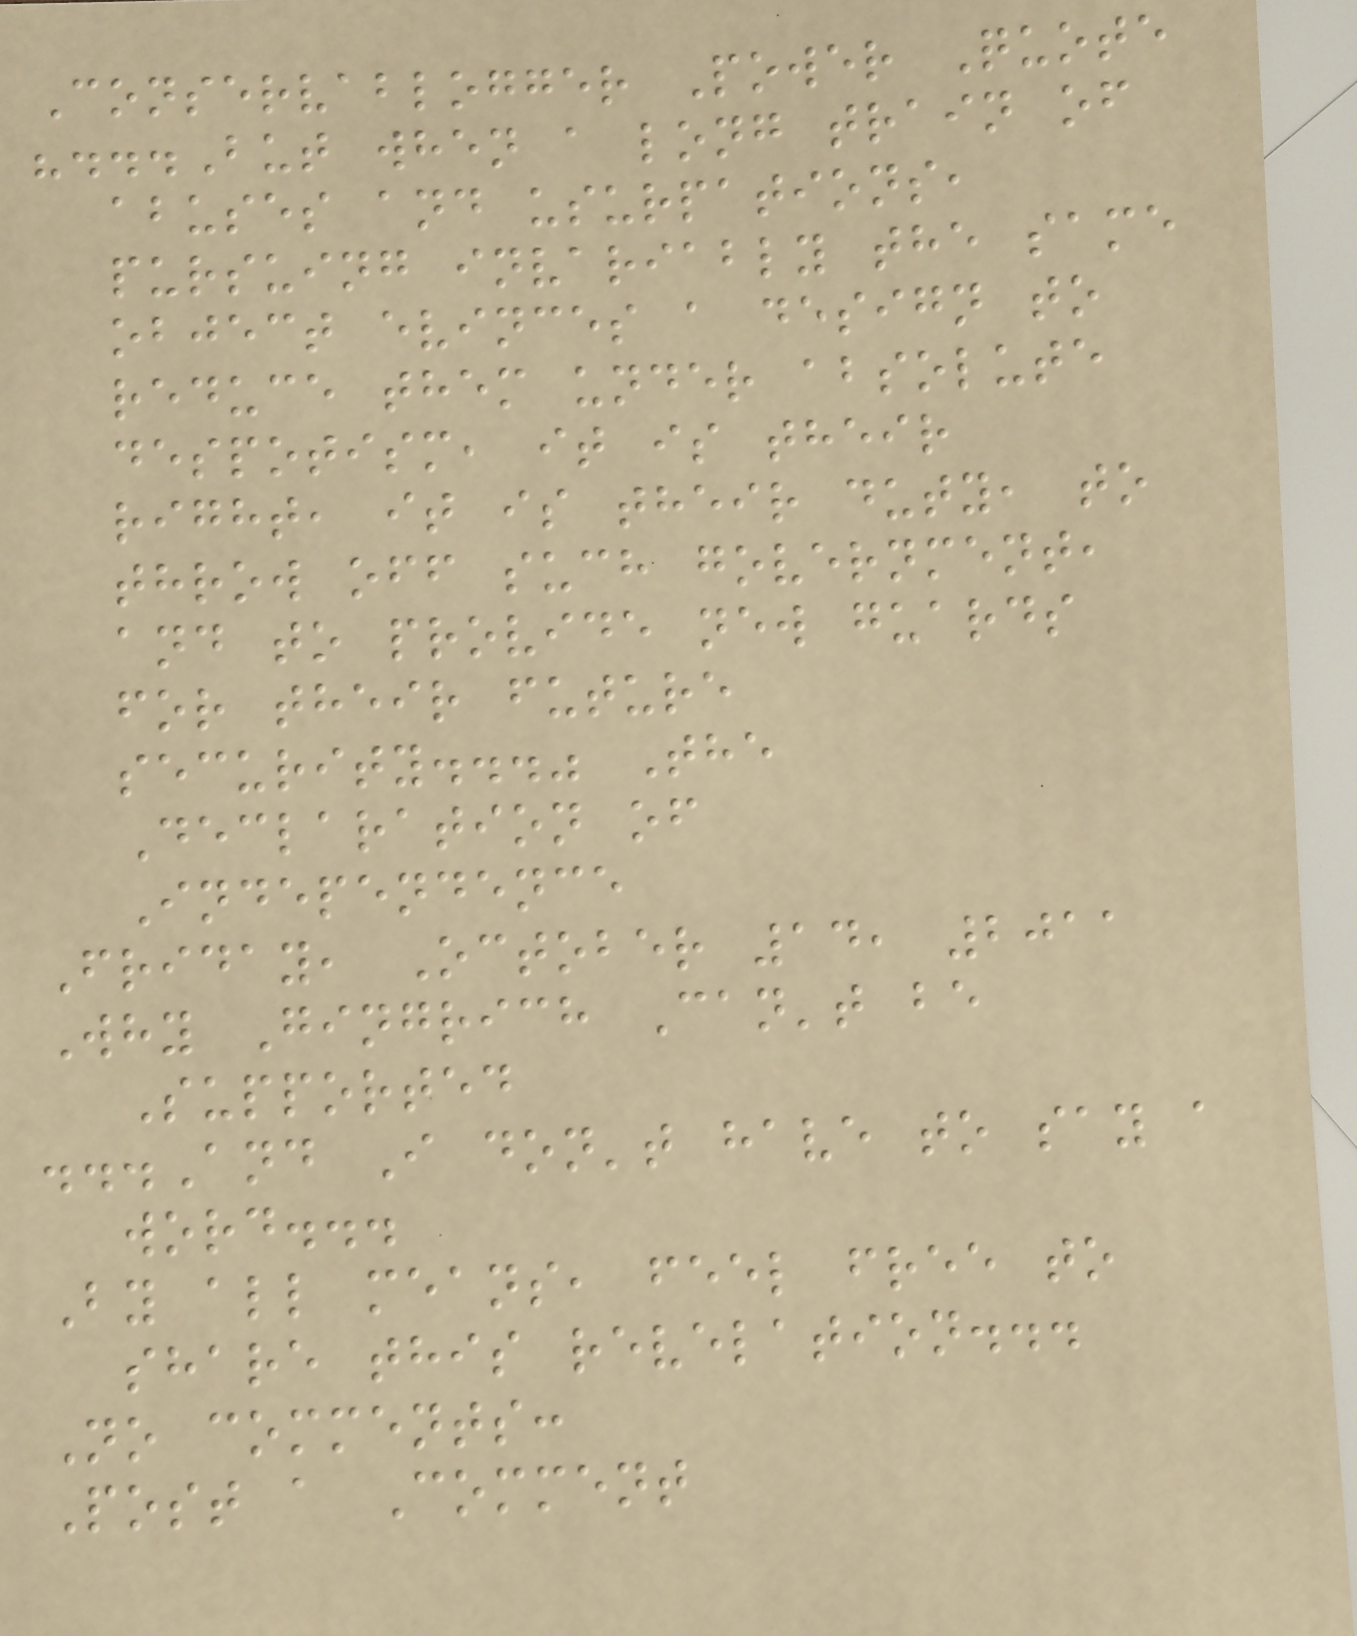Conservablogger Power Quote
"...But when a long train of
abuses and usurpations,
pursuing invariably the same
object evinces a design to
reduce them under absolute
despotism, it is their
right, it is their duty, to
throw off such government,
and to provide new guards
for their future
security..." The
Declaration of
Independence
Friday, October 14, 2011
Why Gingrich Can't be
Supported
...And I don't have to say a
word...
By all means, feel free to
share this revelation...
No comments:
Post a Comment
